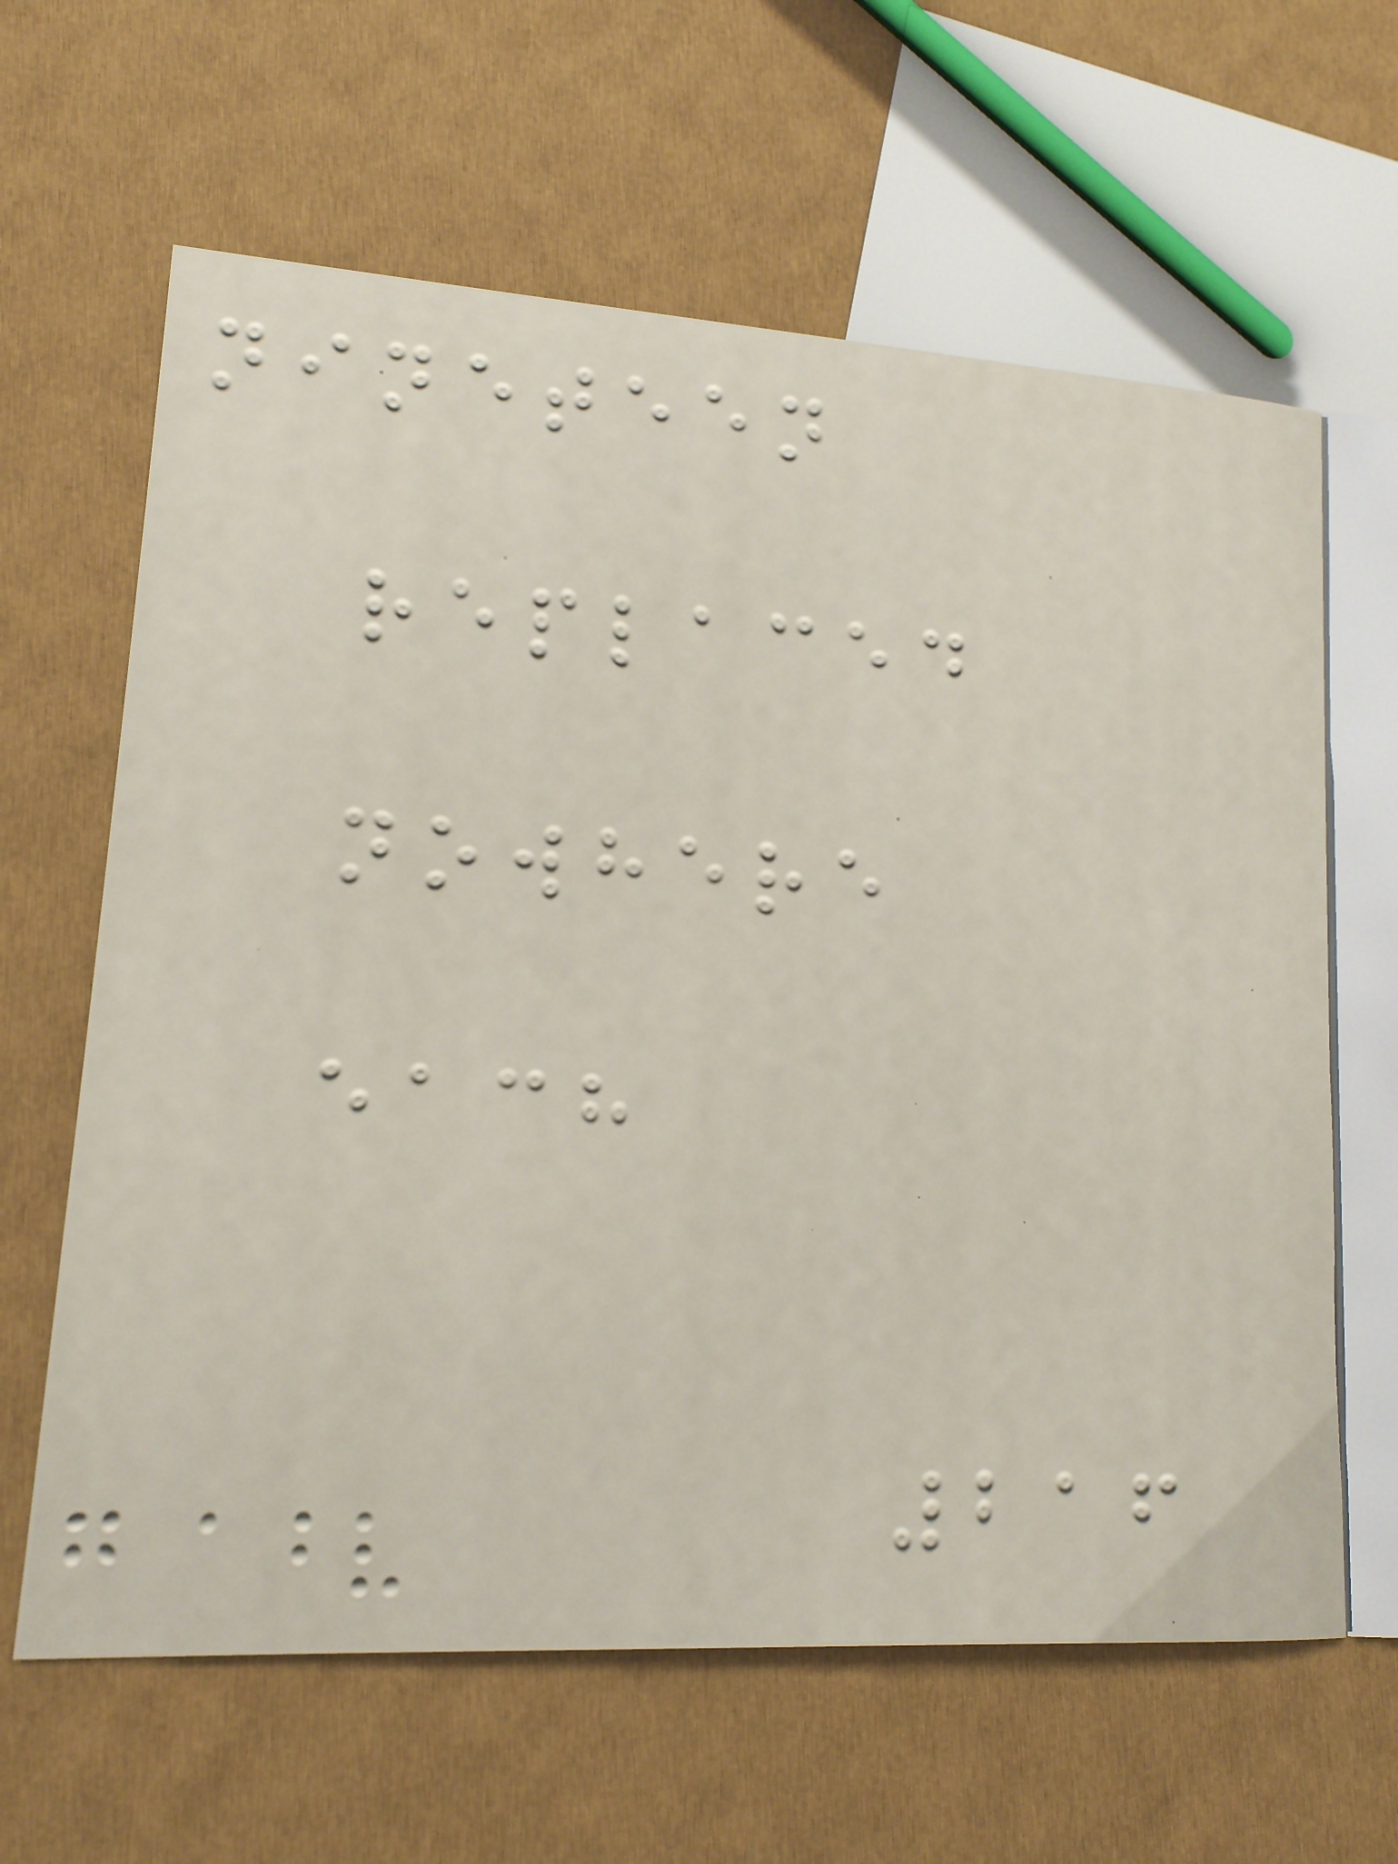nineteen
replaced
nowhere
each
216
